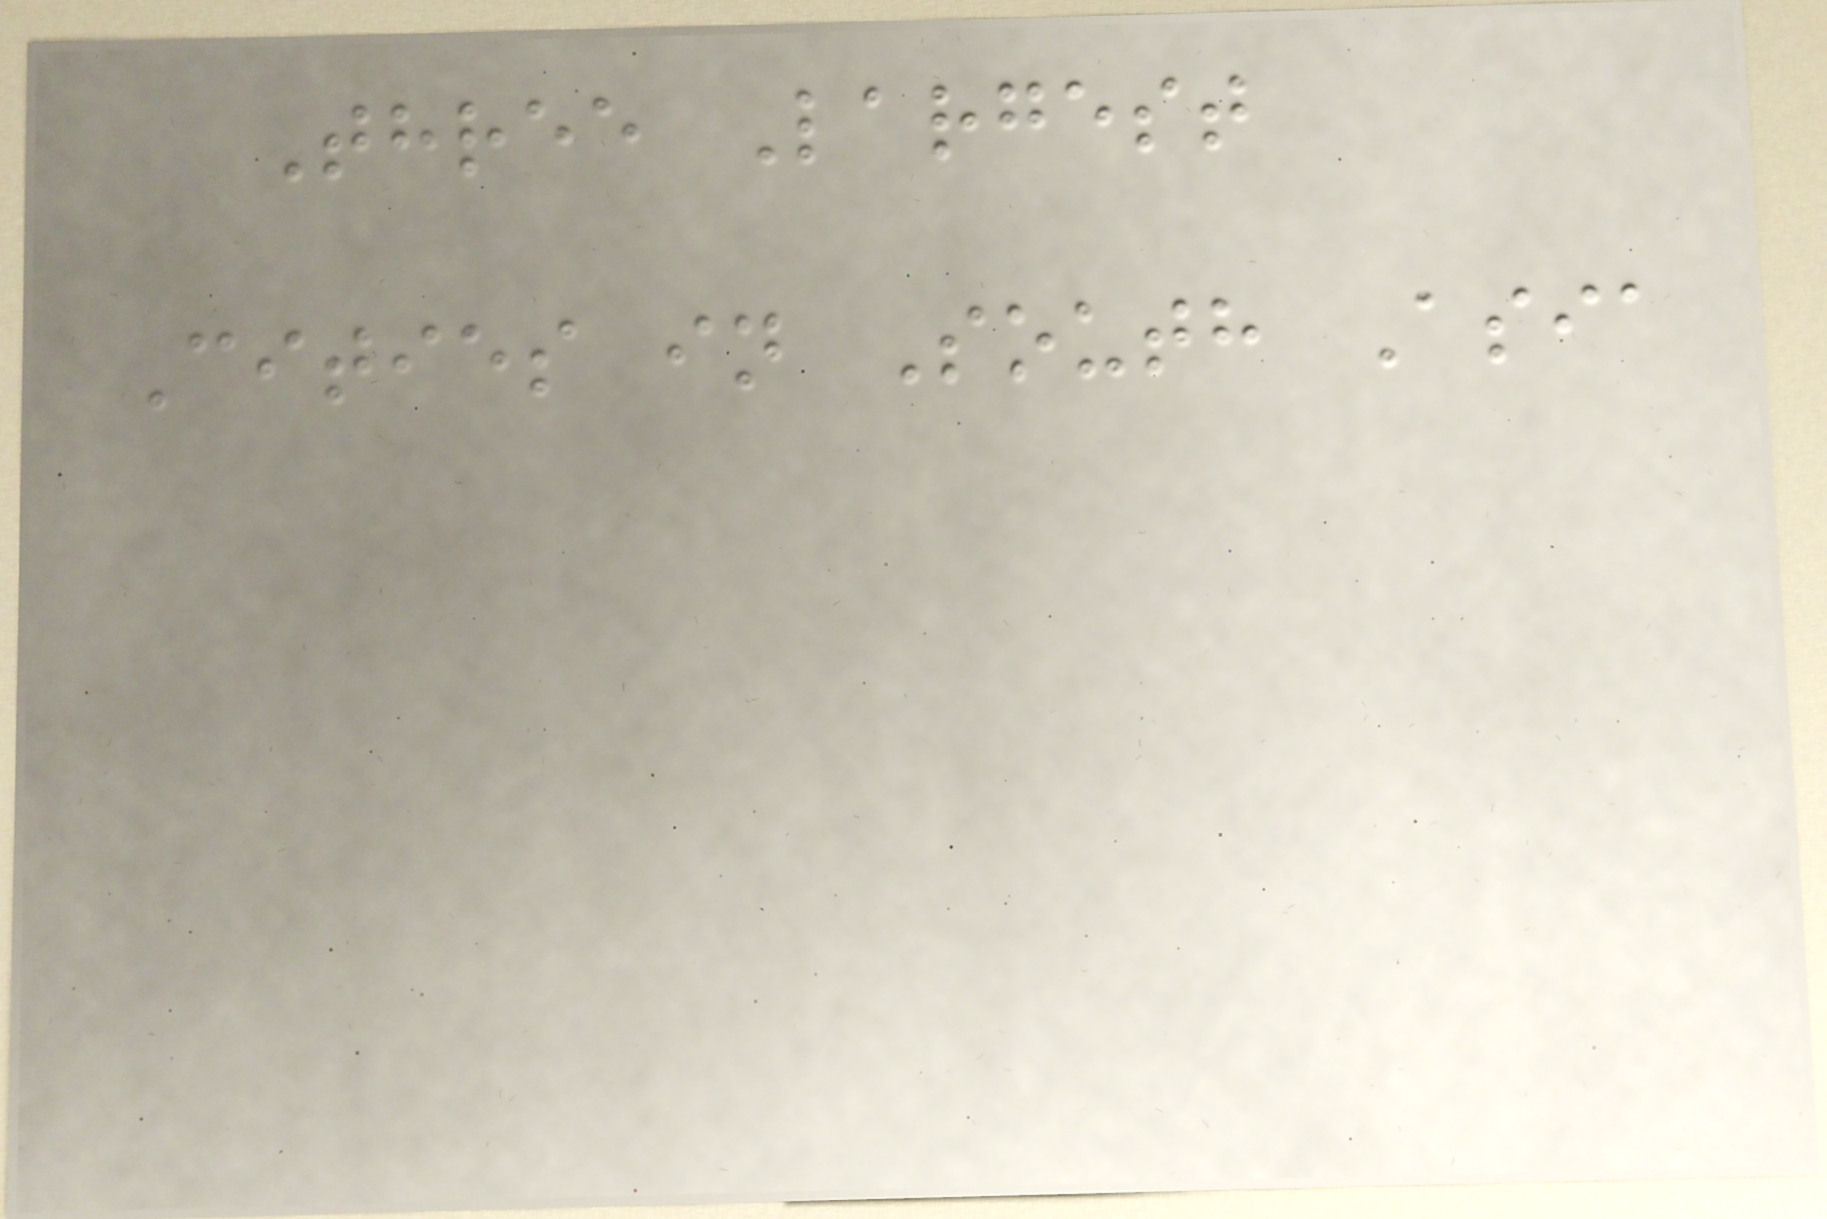Three Largest
Cities in South Asia
